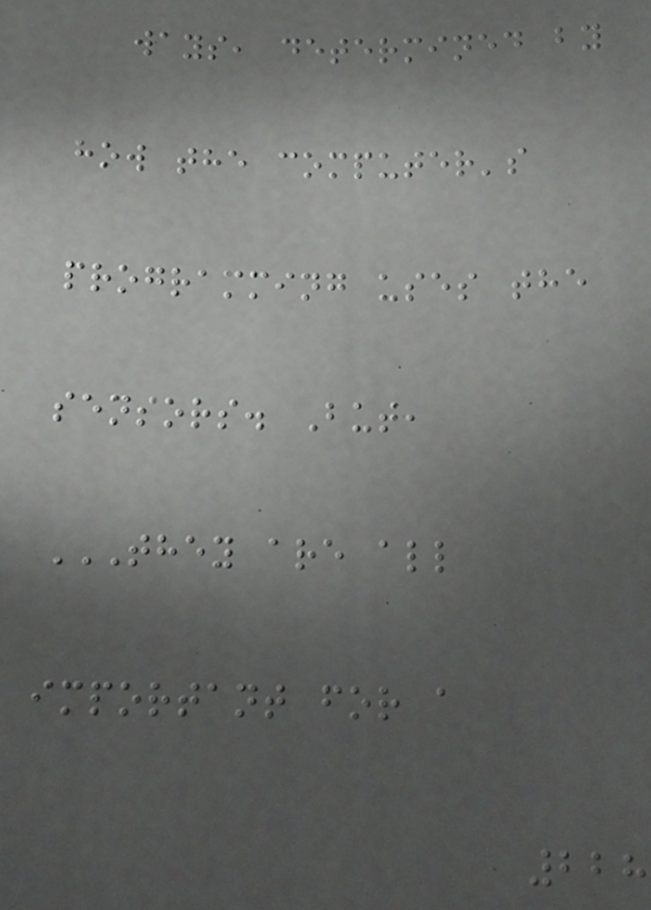ways, determined by
how the computer's
programming uses the
sensors. But,
THEY ARE ALL
IMPORTANT FOR A
228
